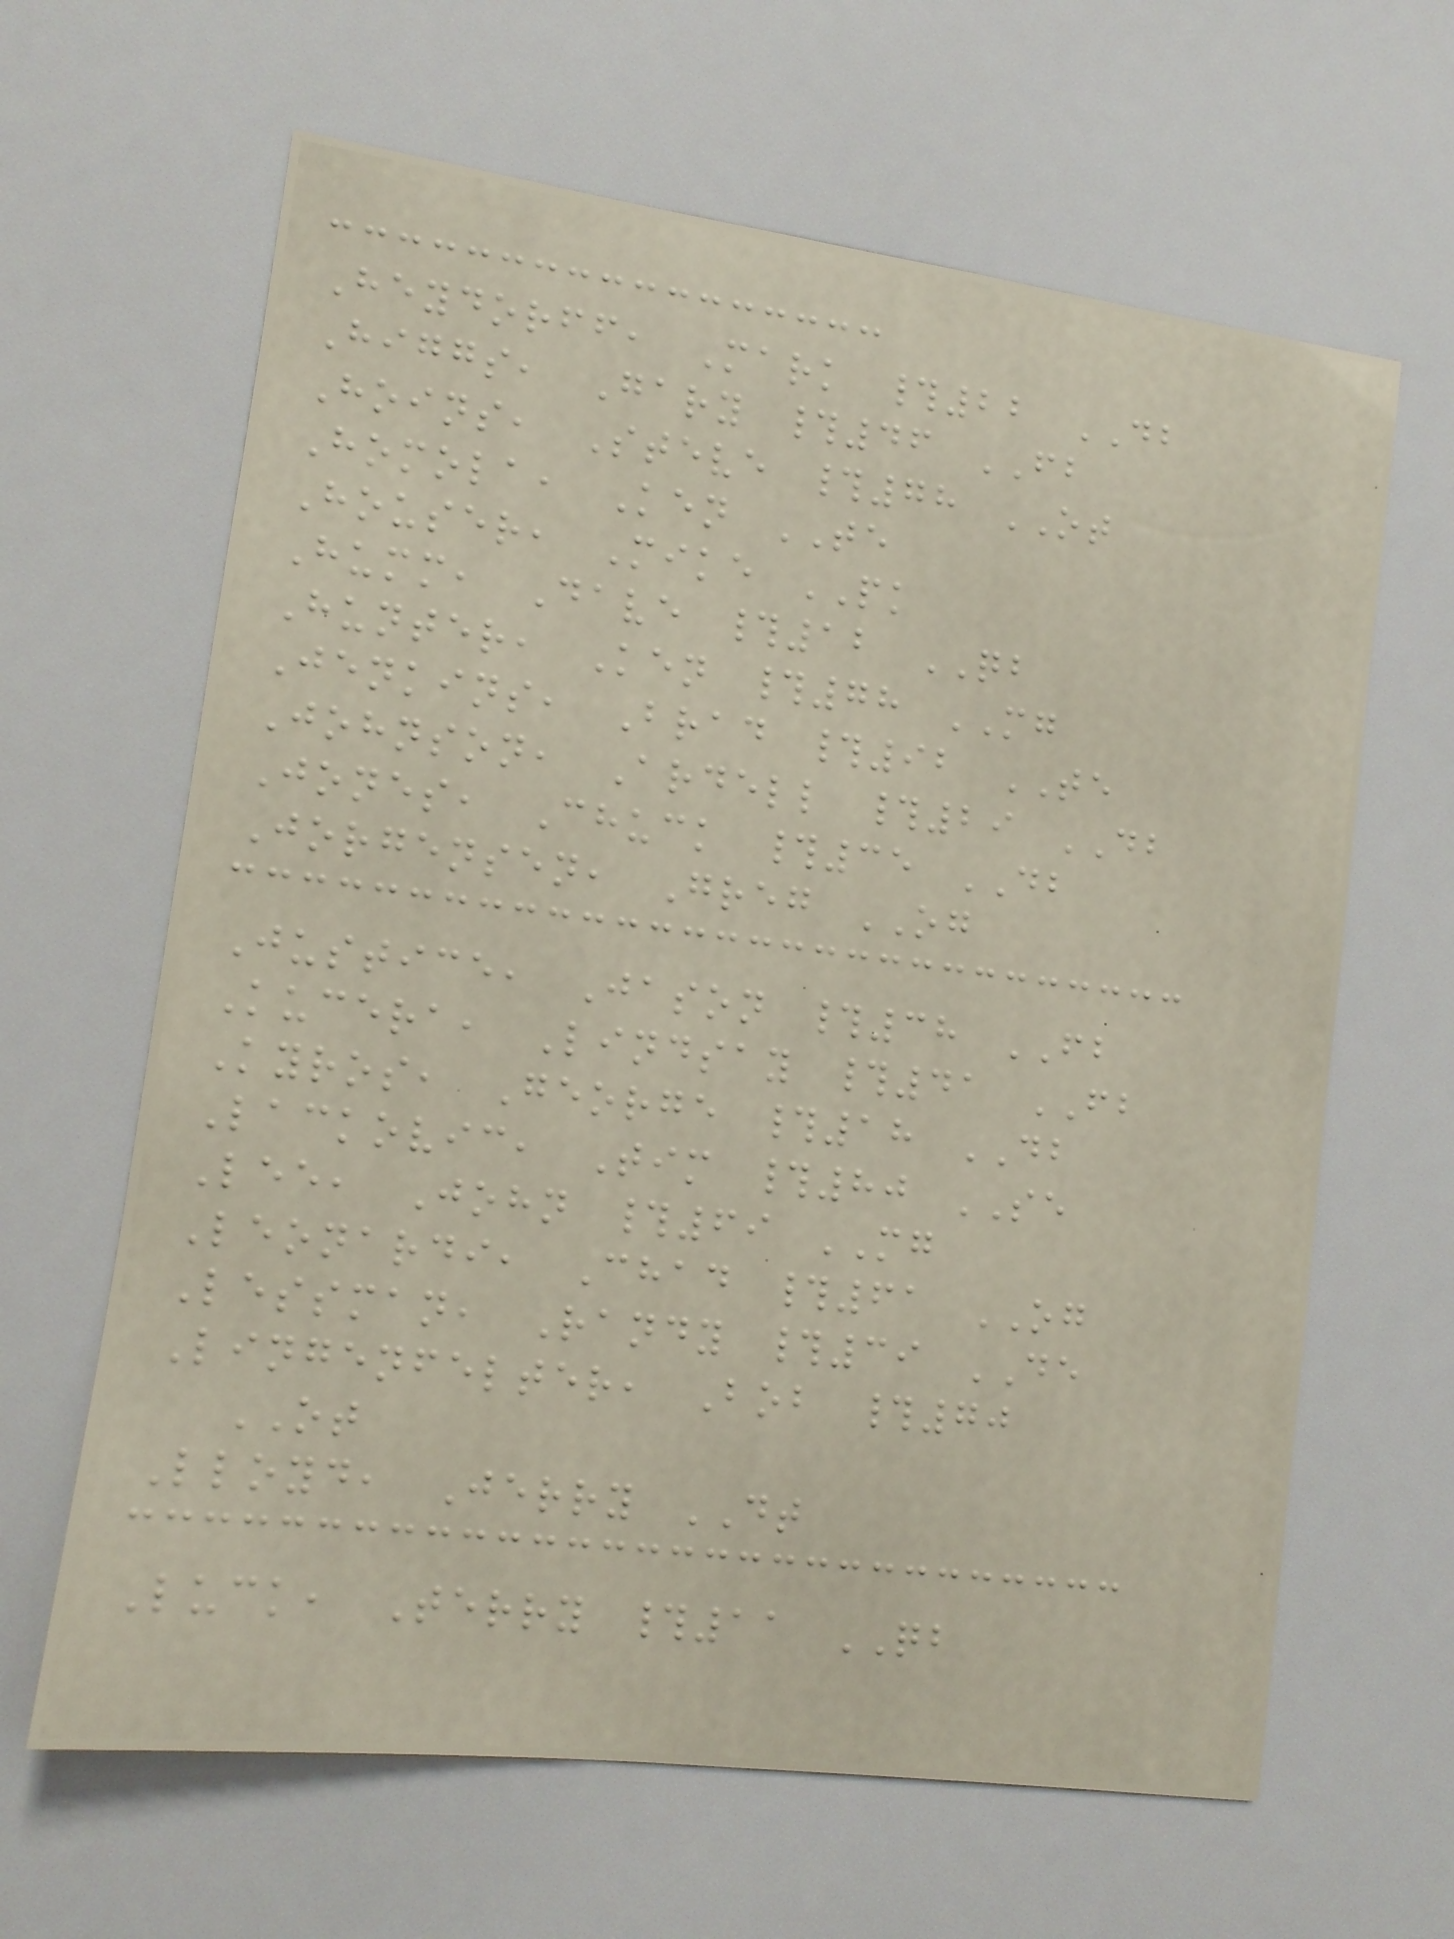Heydorff, Mark #22 DB
Higgs, Gary #46 FB
Hoins, Steve #78 OT
Homola, Ken TE
Houser, Mike PK
Humm, Dave #12 QB
Hunter, Ken #78 MG
Jenkins, Brad #92 TE
Johnson, Ardell #29 DB
Jones, Chuck #35 DB
Jorgensen, Greg OG
Justice, Jason #38 FB
Kucera, Lindsay #41 FB
Kyros, George #18 DB
Lackovic, Tim #80 SE
Lee, John #69 MG
Leonardi, Chad #61 OG
Lessman, Randy #39 DE
Lingenfelter, Bob #70
OT
Lloyd, Jerry DT
Luck, Terry #11 QB
